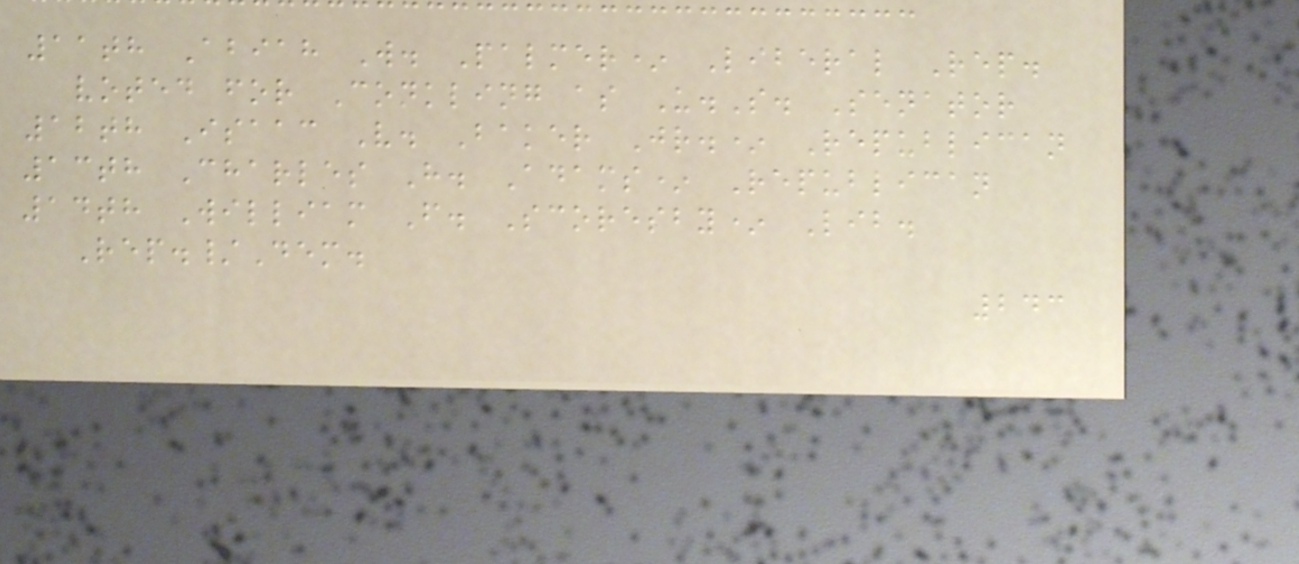11th Abiah W. Palmer* Liberal Rep.
voted for Conkling as U.S. Senator
12th Isaac V. Baker Jr.* Republican
13th Charles H. Adams* Republican
14th William F. Scoresby* Lib.
Rep./Dem.
243
